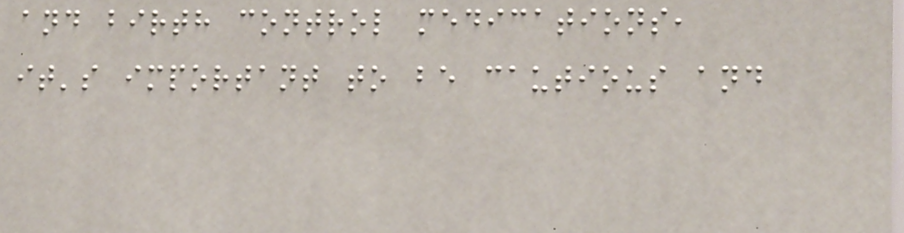and birth control medications,
it's important to be cautious and
